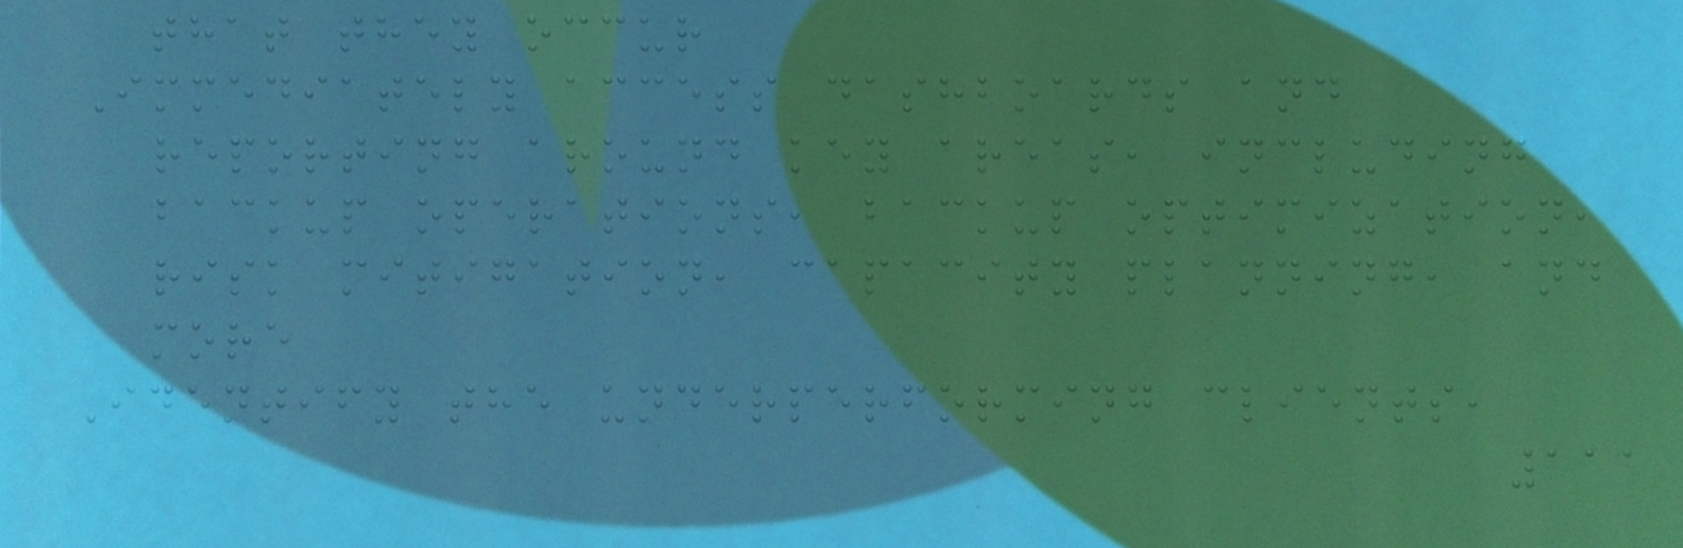that they occur
Immediately access dashboards and
reporting around key areas, including
backup operations, backup optimization,
risk mitigation, capacity planning, and
more
Identify the underperforming clients,
111
